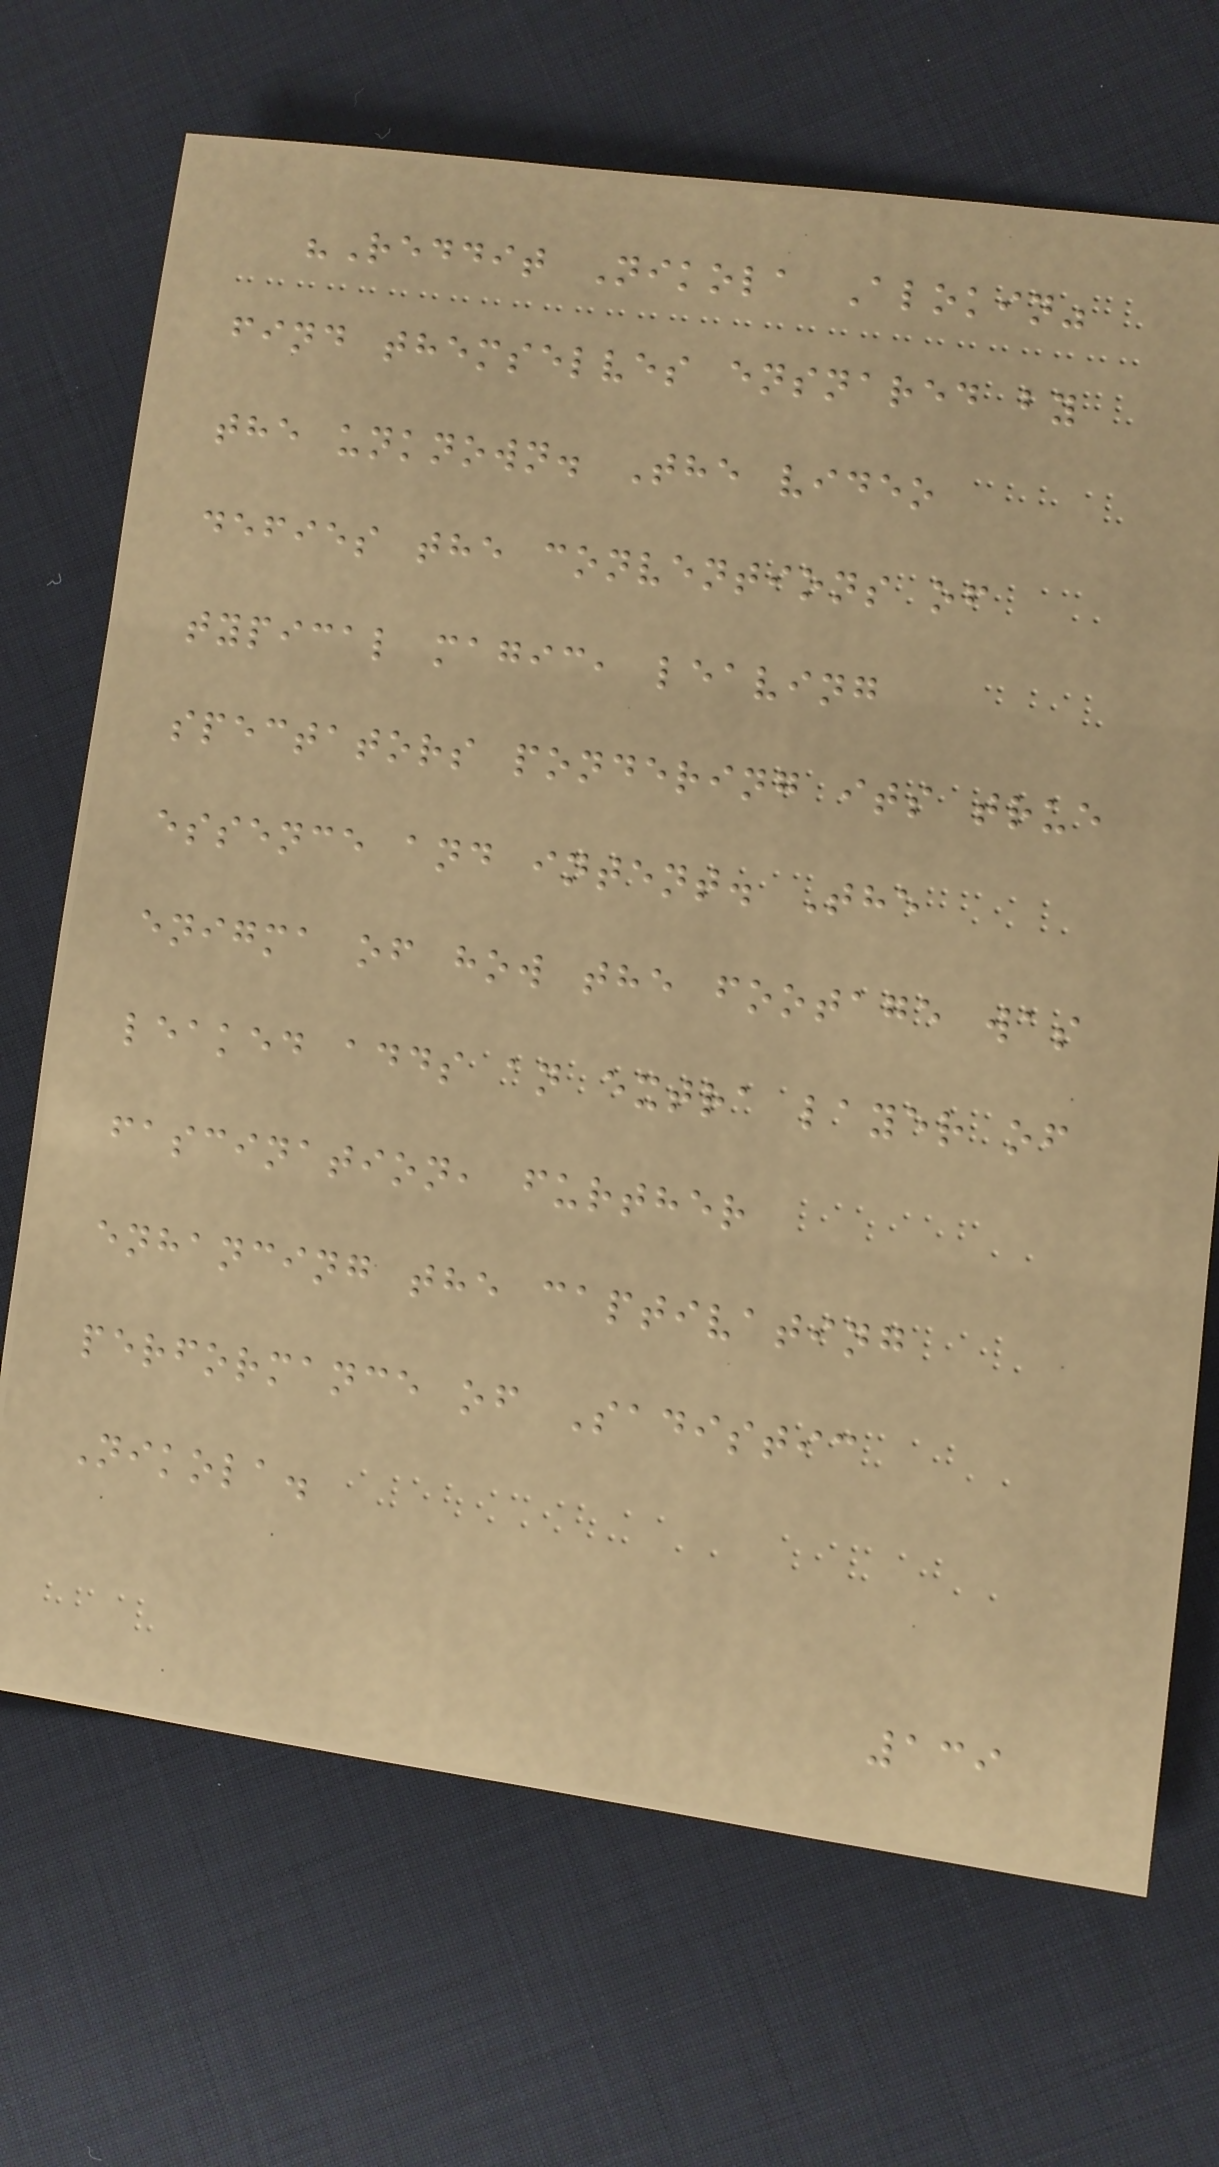"Reddit Nikola Alokin"
find themselves ensnared by
the unknown. The video
defies the conventions of
typical magic, leaving
spectators pondering its true
essence and intent. The
enigma of how the footage was
leaked adds an extra layer of
fascination, further
enhancing the captivating
performance of Sadistic
Nikola.
139
